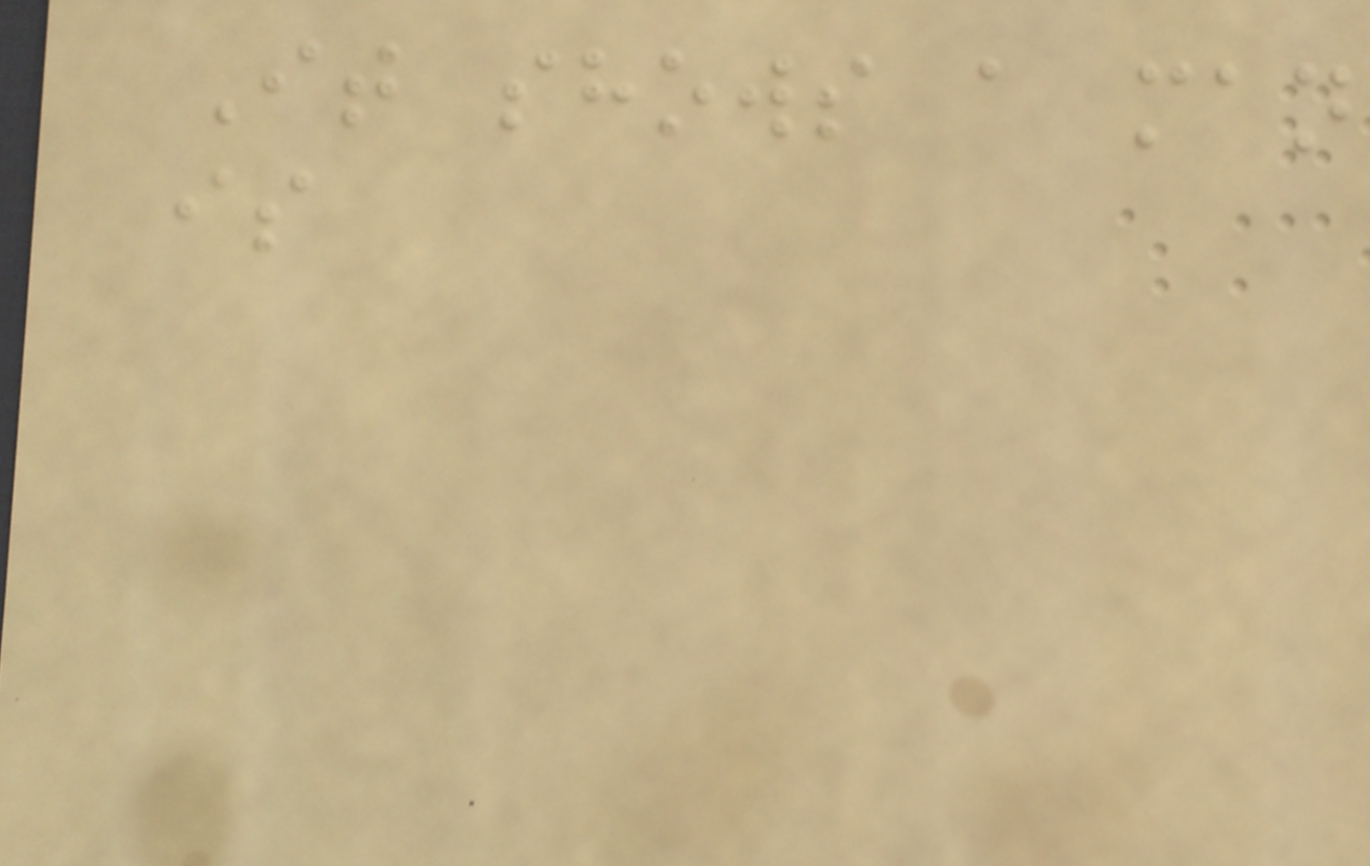It shows a man
is
